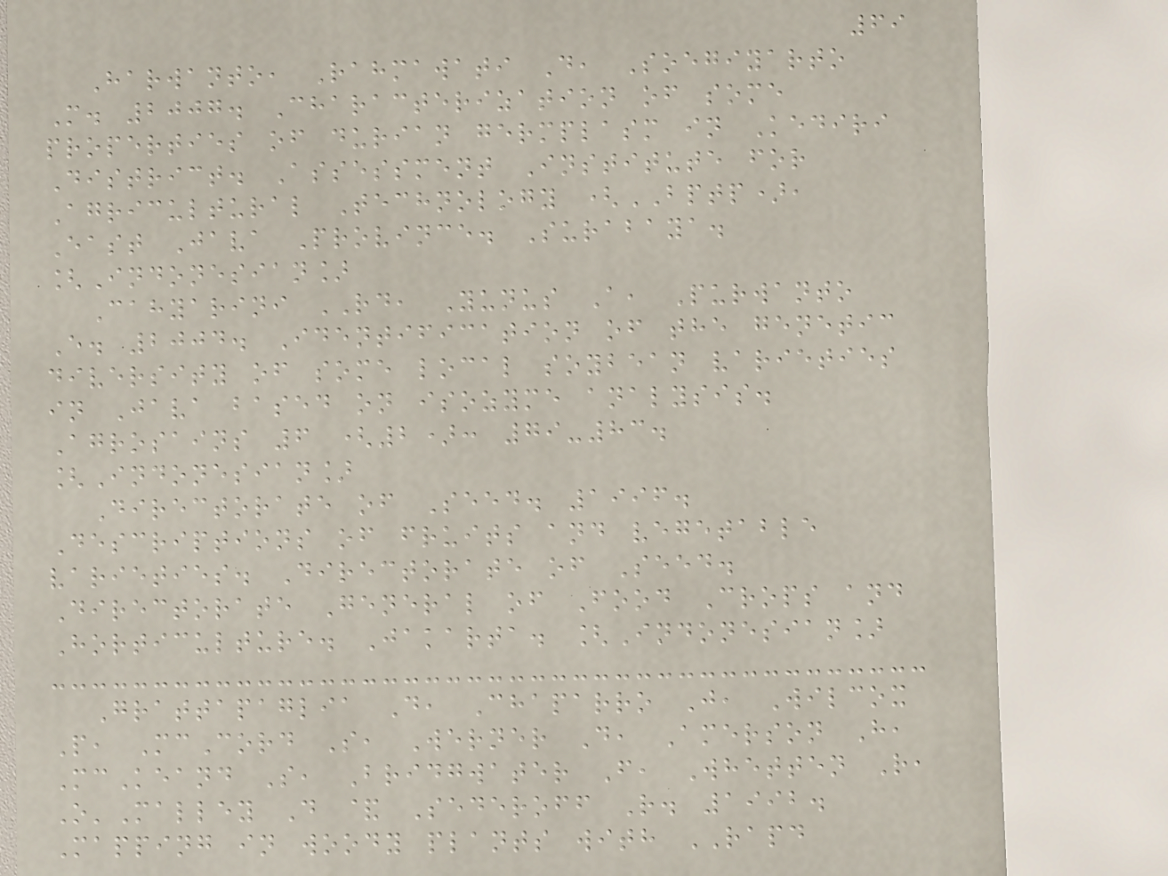69
Harwanto, Rahmawati D, Soegiyarto
M. 2007. Characterization of some
properties of durian germplasm in Kediri
District. Assessment Institute for
Agricultural Technology (BPTP),
East Java Province. Surabaya.
[Indonesian]
Cahyarini RD, Yunus A, Purwanto
E. 2004. Identification of the genetic
diversity of some local soybean varieties
in Java based on isozyme analysis.
Agrosains 6 (2): 79-83.
[Indonesian]
Directorate of Seed. 1996.
Descriptions of fruits and vegetable
varieties. Directorate of Seed.
Directorate General of Food Crops and
Horticulture. Jakarta. [Indonesian]
Grattapaglia D, Chaparro J, Wilcox
P, McCord S, Werner D, Amerson H,
McKeand S, Bridgwater F, Whetten R,
O'Malley D & Sederoff R. 1992.
Mapping in woody plants with RAPD
